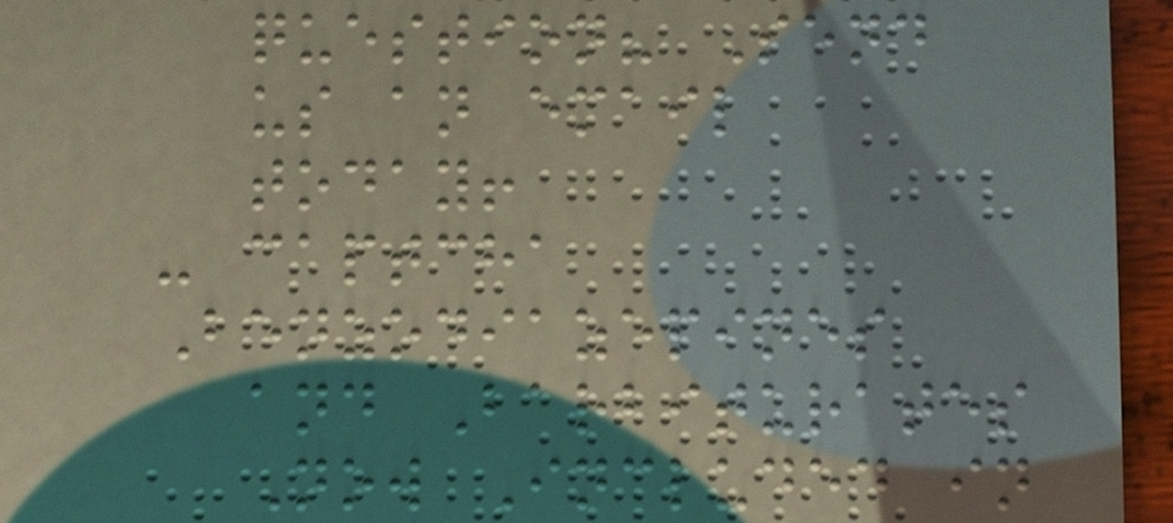question? Send
us an email
today!
- captcha
Benzodiazepines
and Barbiturates
Now Included in
